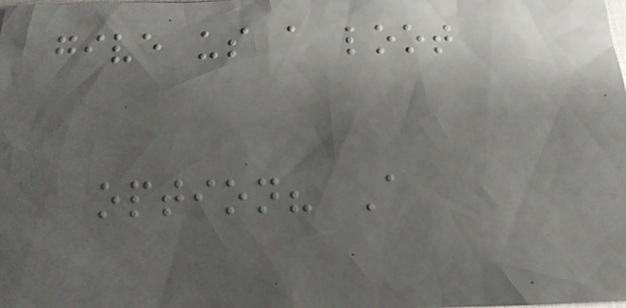give us a loot
option? A
